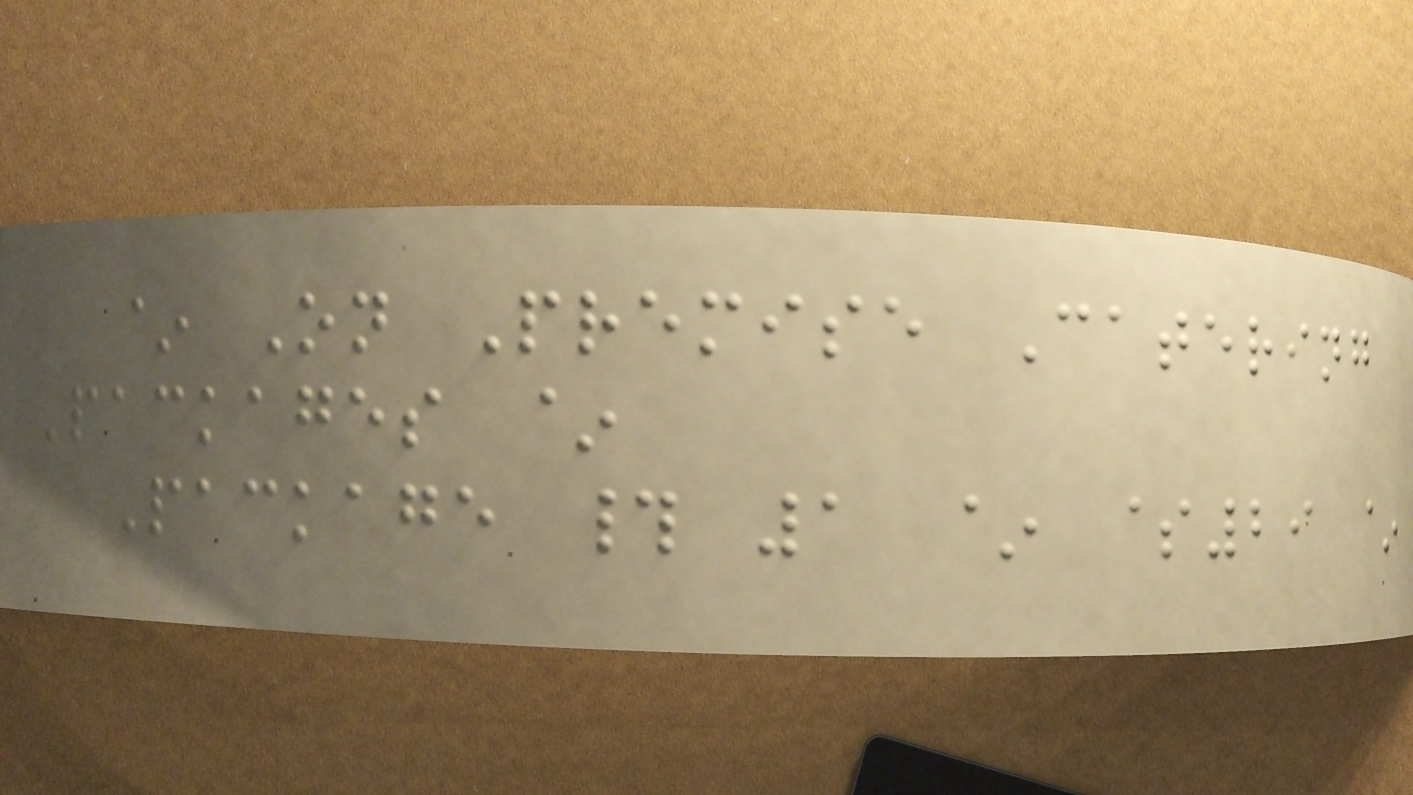~ On Premise Catering
Packages ~
Package # 1 ~ $29 ~
